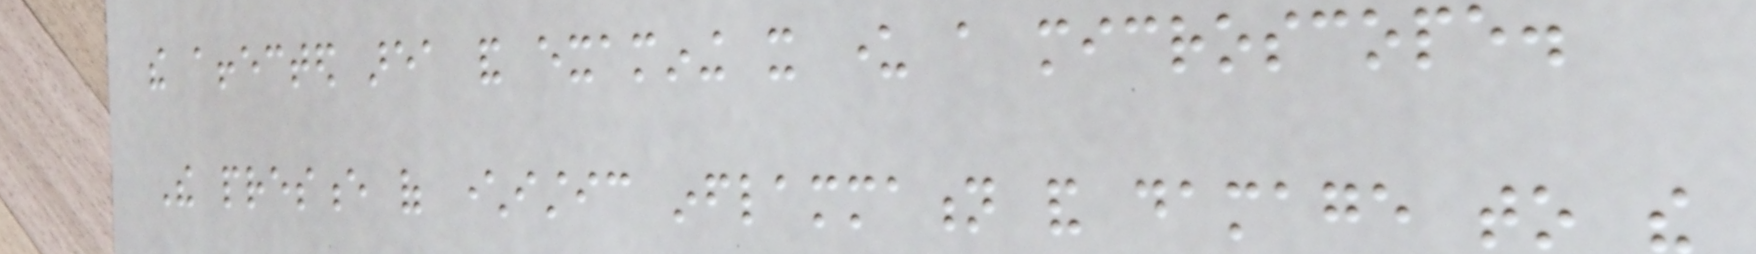the affected area and examining it under a microscope.
The presence of characteristic inflammation and damage to the
